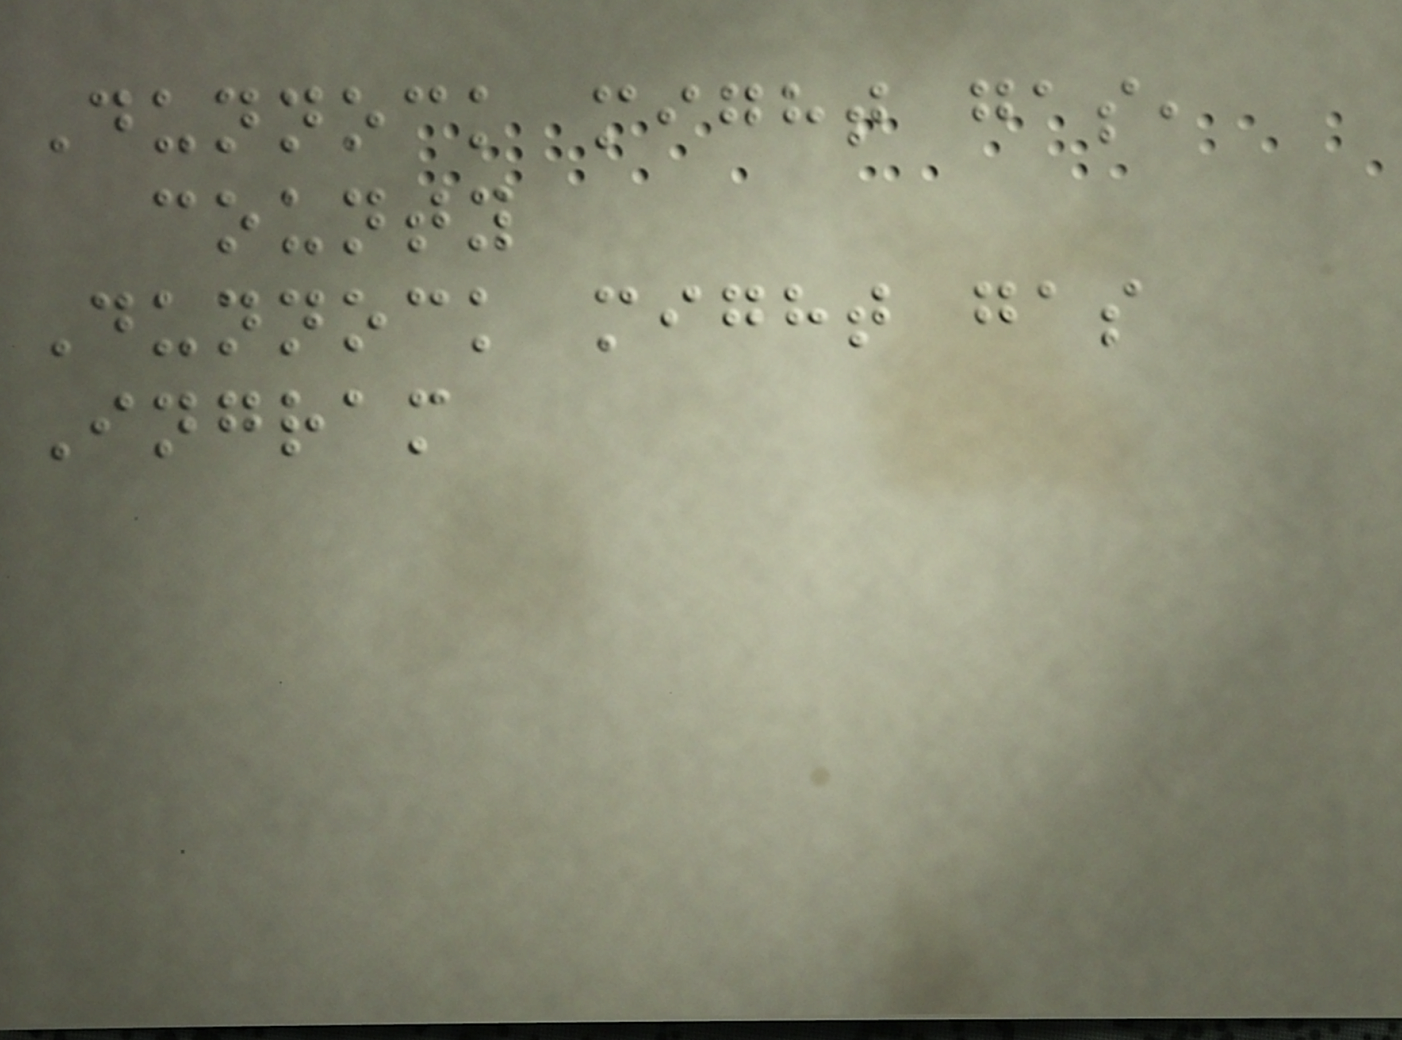Dunnock might gas,
county
Dunnock might gas
Ingram
